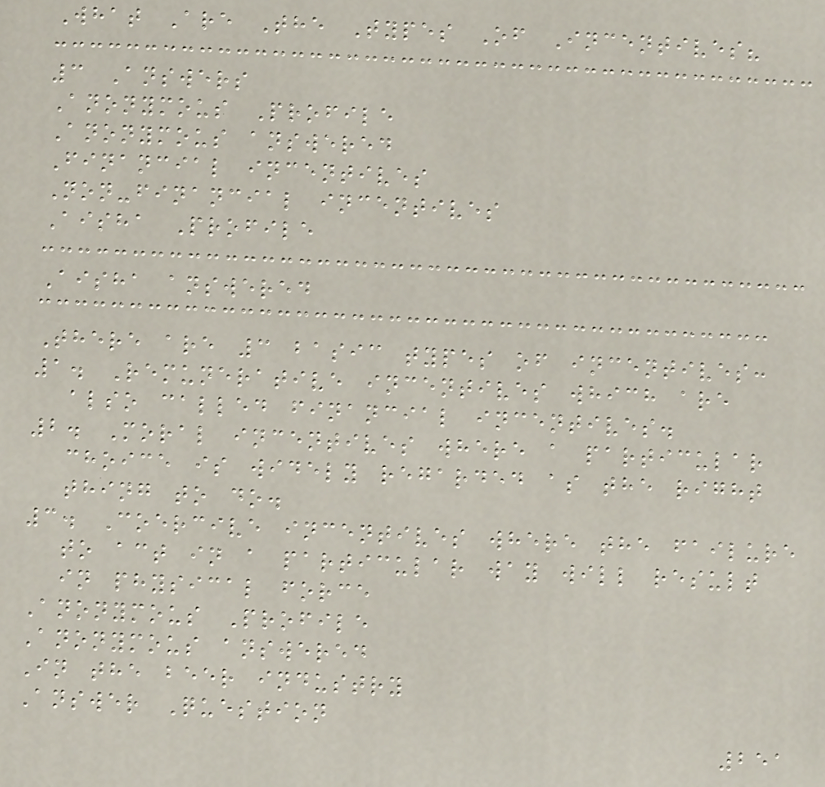What Are The Types Of Incentives?
3 Answers
Anonymous Profile
Anonymous answered
Financial incentives
Non-financial incentives
Aisha Profile
Aisha answered
There are 3 basic types of incentives:
1. Remunerative incentives which are
also called financial incentives.
2. Moral incentives where a particular
choice is widely regarded as the right
thing to do.
3. Coercive incentives where the failure
to act in a particular way will result
in physical force
Anonymous Profile
Anonymous answered
In the beer industry
Answer Question
251
